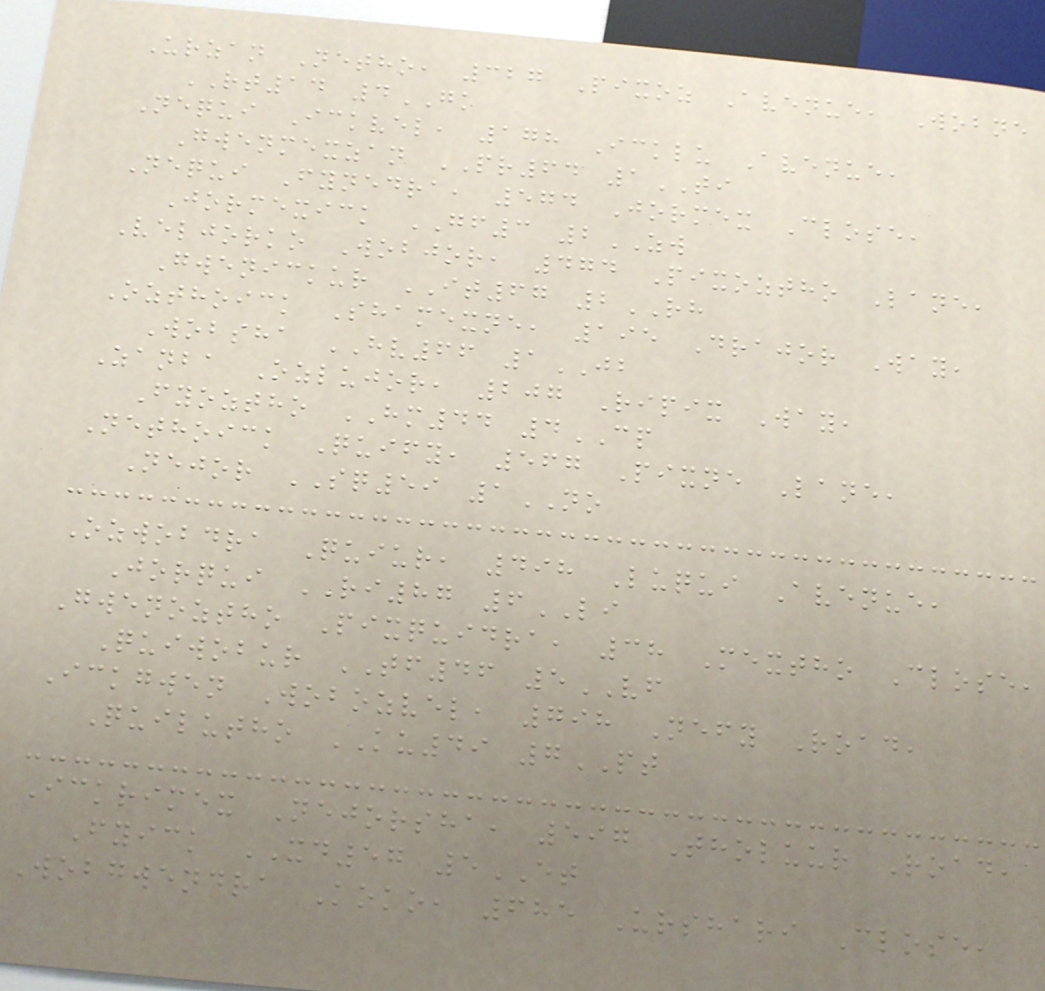Urzan Netho, 327 Pixoz Avenue, Wobne
RT14 4GK
Nequi Ickvel, 178 Icklu Avenue,
Gwenmexzan PR64 1TI
Nequi Fynedra, 574 Jormex Close,
Jormexick GF3 2ZW
Veljorko Wobjor, 474 Pixoztho Lane,
Gwenickur IT67 2RH
Ozthoick Shamexne, 195 Drajor Way,
Wobsha HV66 1JB
Zanba Ozlujor, 207 Ripix Way,
Fyoztho HM44 4CP
Nethoick Quify, 567 Pixne Lane,
Nejor SQ59 1NO
Ozwobdra Quiur, 498 Luqui Avenue,
Jorqui RI87 6LI
Gwenoztho Pixquidra, 38 Mextho Close,
Quiwobur TF46 5VF
Ickgwen Wobozvel, 798 Nefy Road,
Quilutho KU49 7PT
Ickrimex Nejorsha, 597 Tholuur Road,
Fyick XD57 5ET
Wobgwendra Koko, 685 Urshari Close,
